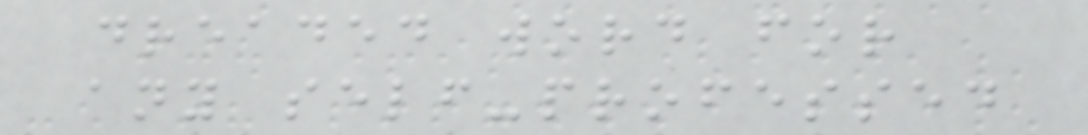dreaded word for
any self-professed
